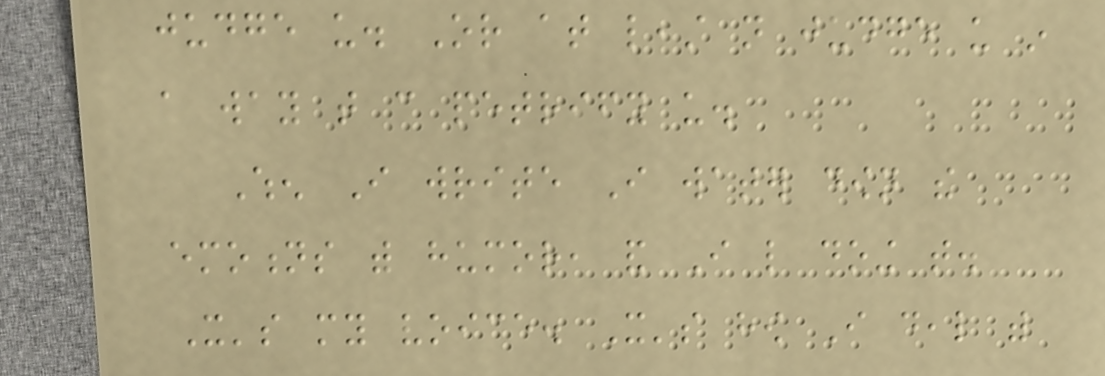judge us. Or at least not judge us in
a way that can petrify us.
When I write I water down the
emotions with humor, and I like doing that.
It's my voice. It's how I deal with
